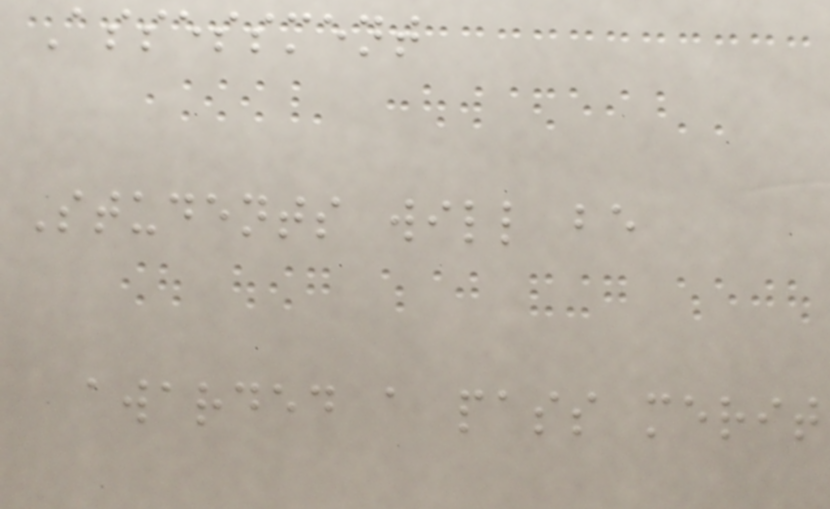Assessment
Students will be
awarded a pass merit
